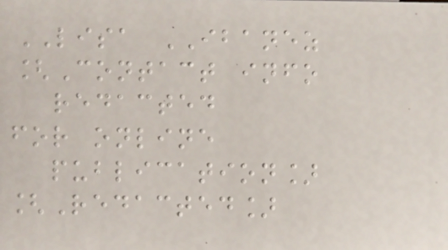LISA IBANEZ
[Contact info
redacted
for online
publication]
[Redacted]
